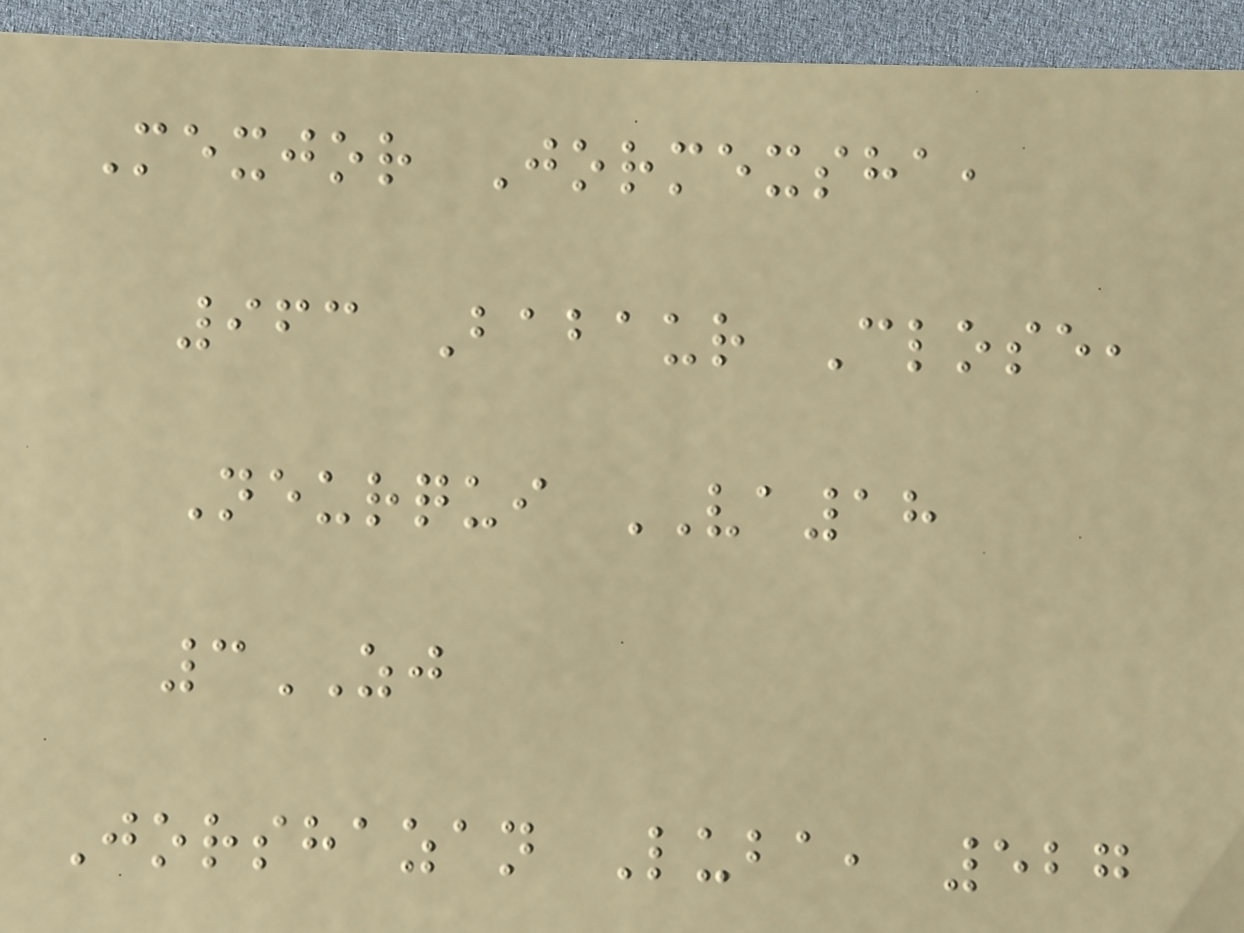Mexjor Jormexsha,
963 Babaur Close,
Neurqui VA18
3ZJ
Jorshazan Luba, 527
